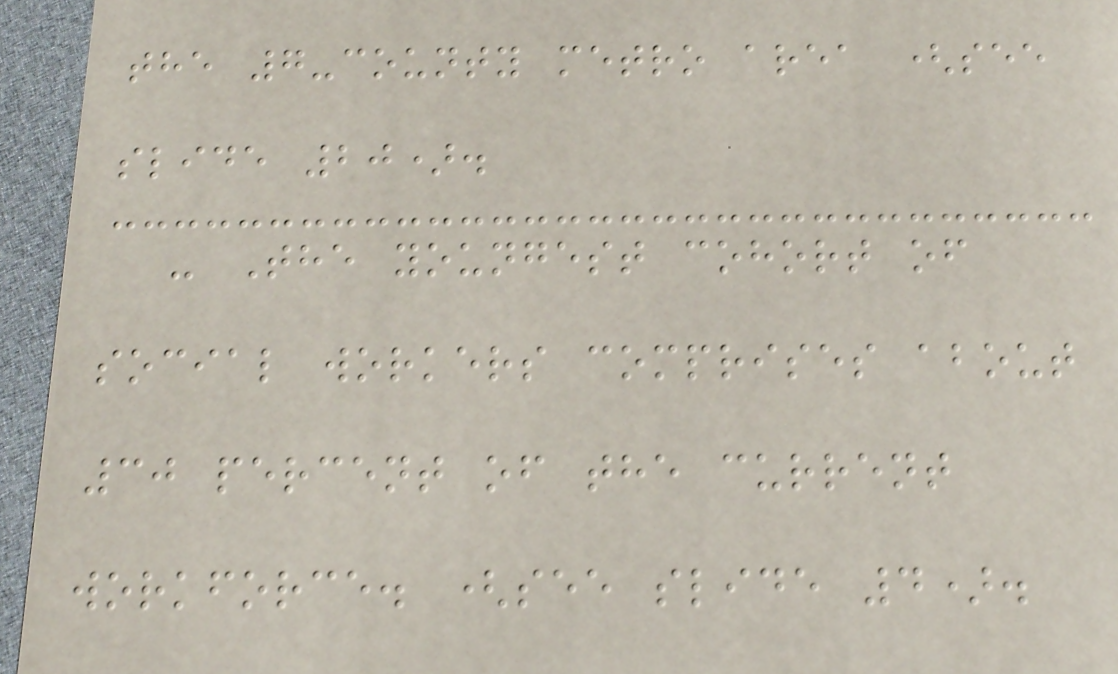the 7-county metro area (see
slide 20).
- The youngest cohort of
social workers comprises about
30 percent of the current
workforce. (see slide 4).
